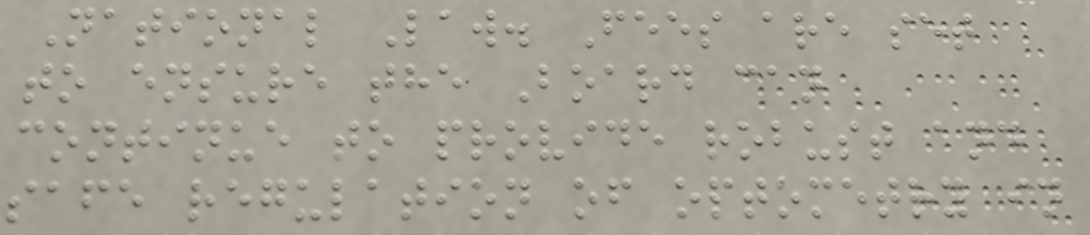National Law. Fees are set
to ensure the Board can
continue to provide robust and
safe regulation of optometry in
